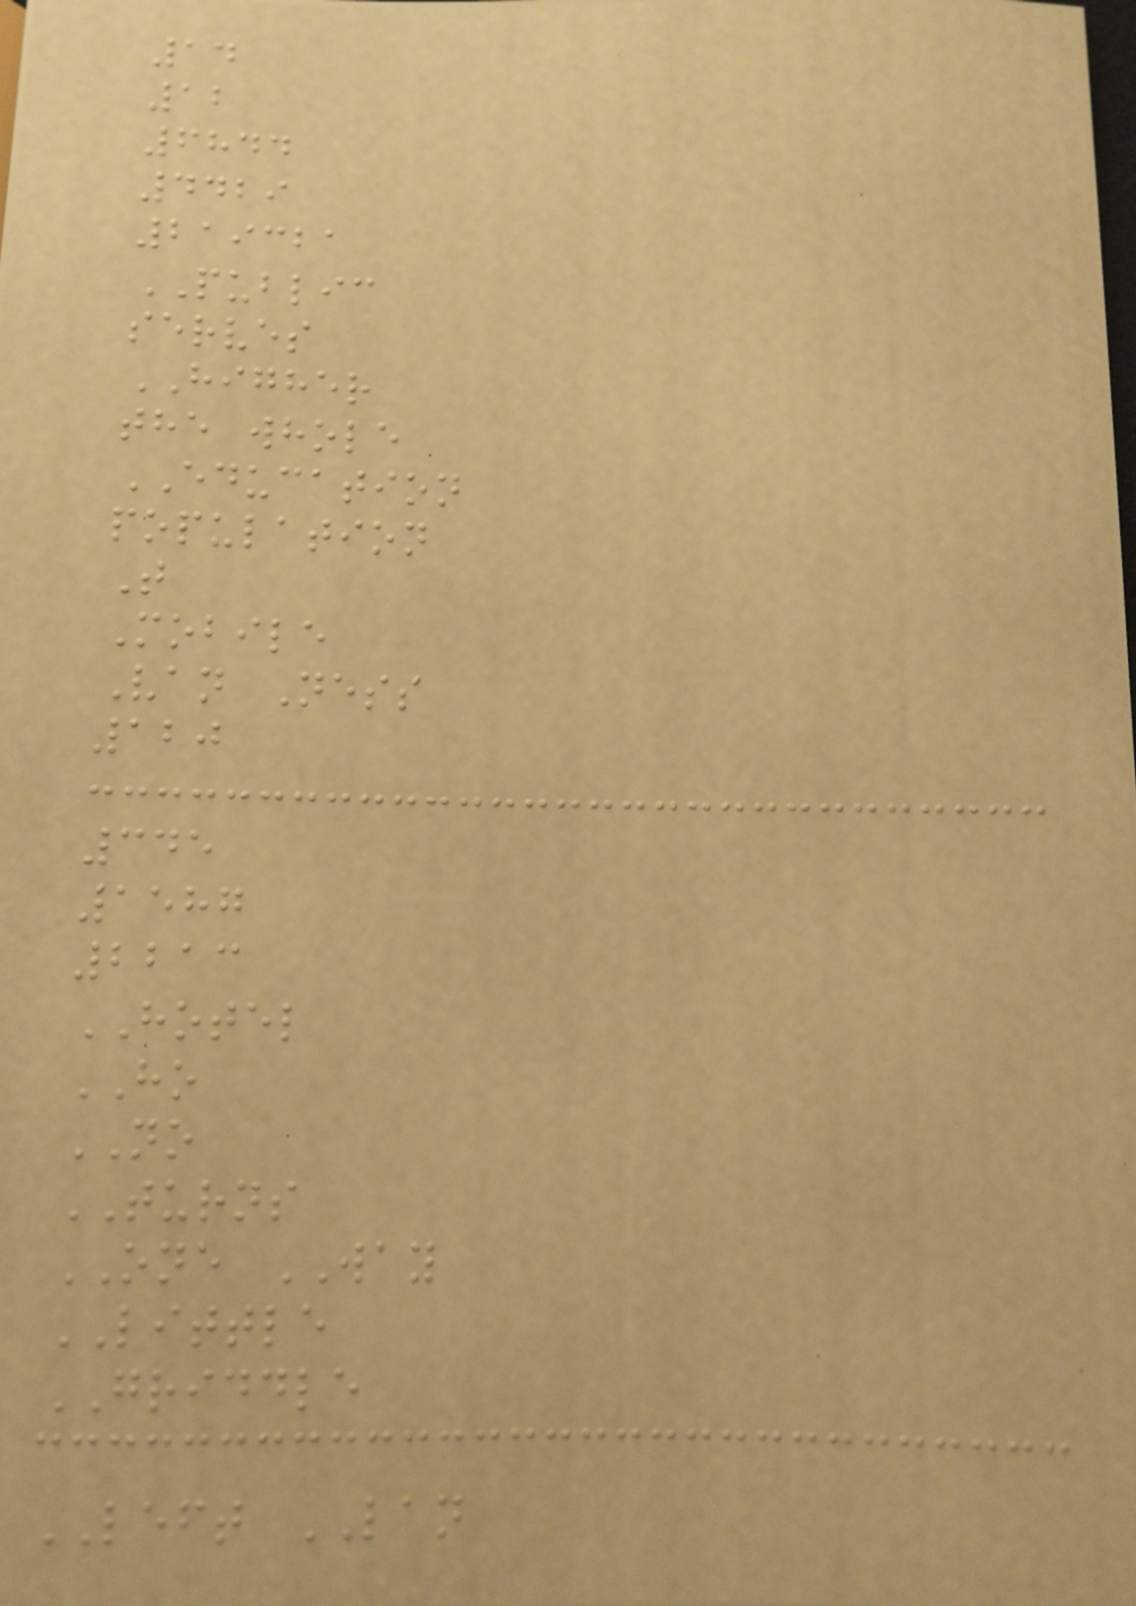14
12
6844
4429
219321
PUBLIC
serves
HIGHER
the whole
EDUCATION
population
T
Mobile
Van Ness
120
345
1587
2213
HOTEL
HO
NO
TURNS
ONE WAY
LITTLE
GRIDDLE
LEFT LAN
